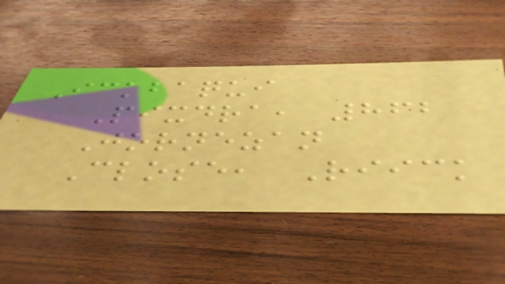Ickbaqui
Pixdra, 862
Jornezan
Close, Riick
